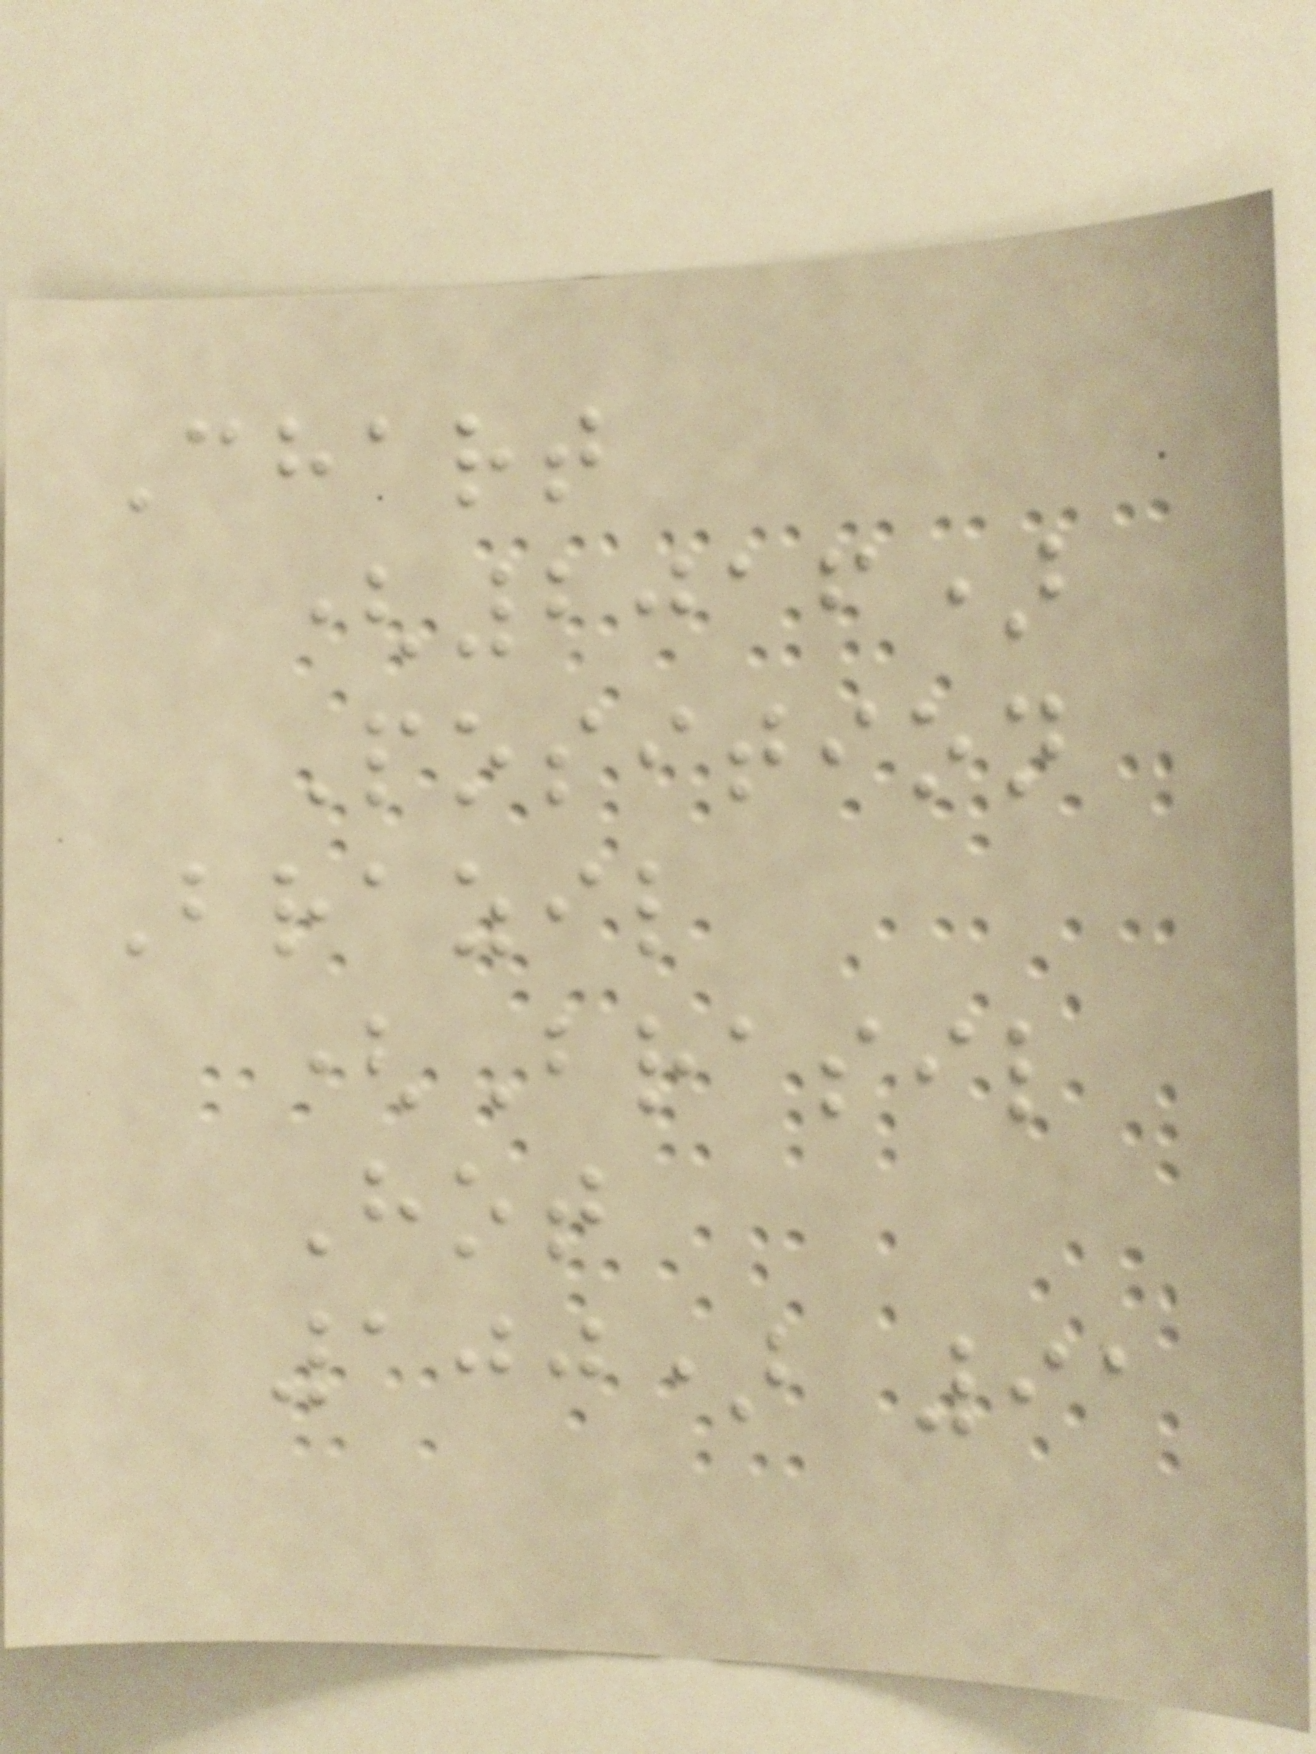Chart
(2016)
Position
Brazil
(Brasil
Hot
100) 91
